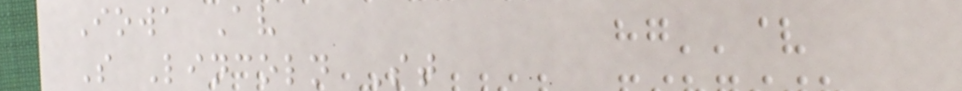Iowa Av
S Lincoln St
